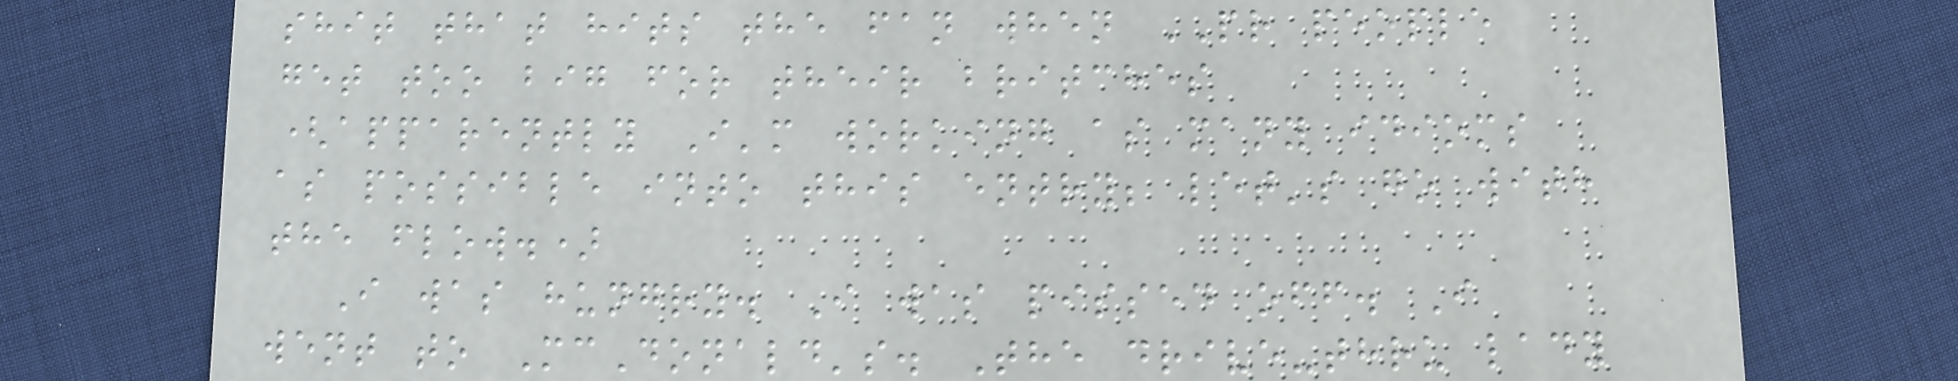shit that hits the fan when PR people
get too big for their britches
(apparently I'm working as many idioms
as possible into this entry; let's go with
the flow.)
I was hungry. I was pissed off. I
went to McDonald's. The drive-thru lady
